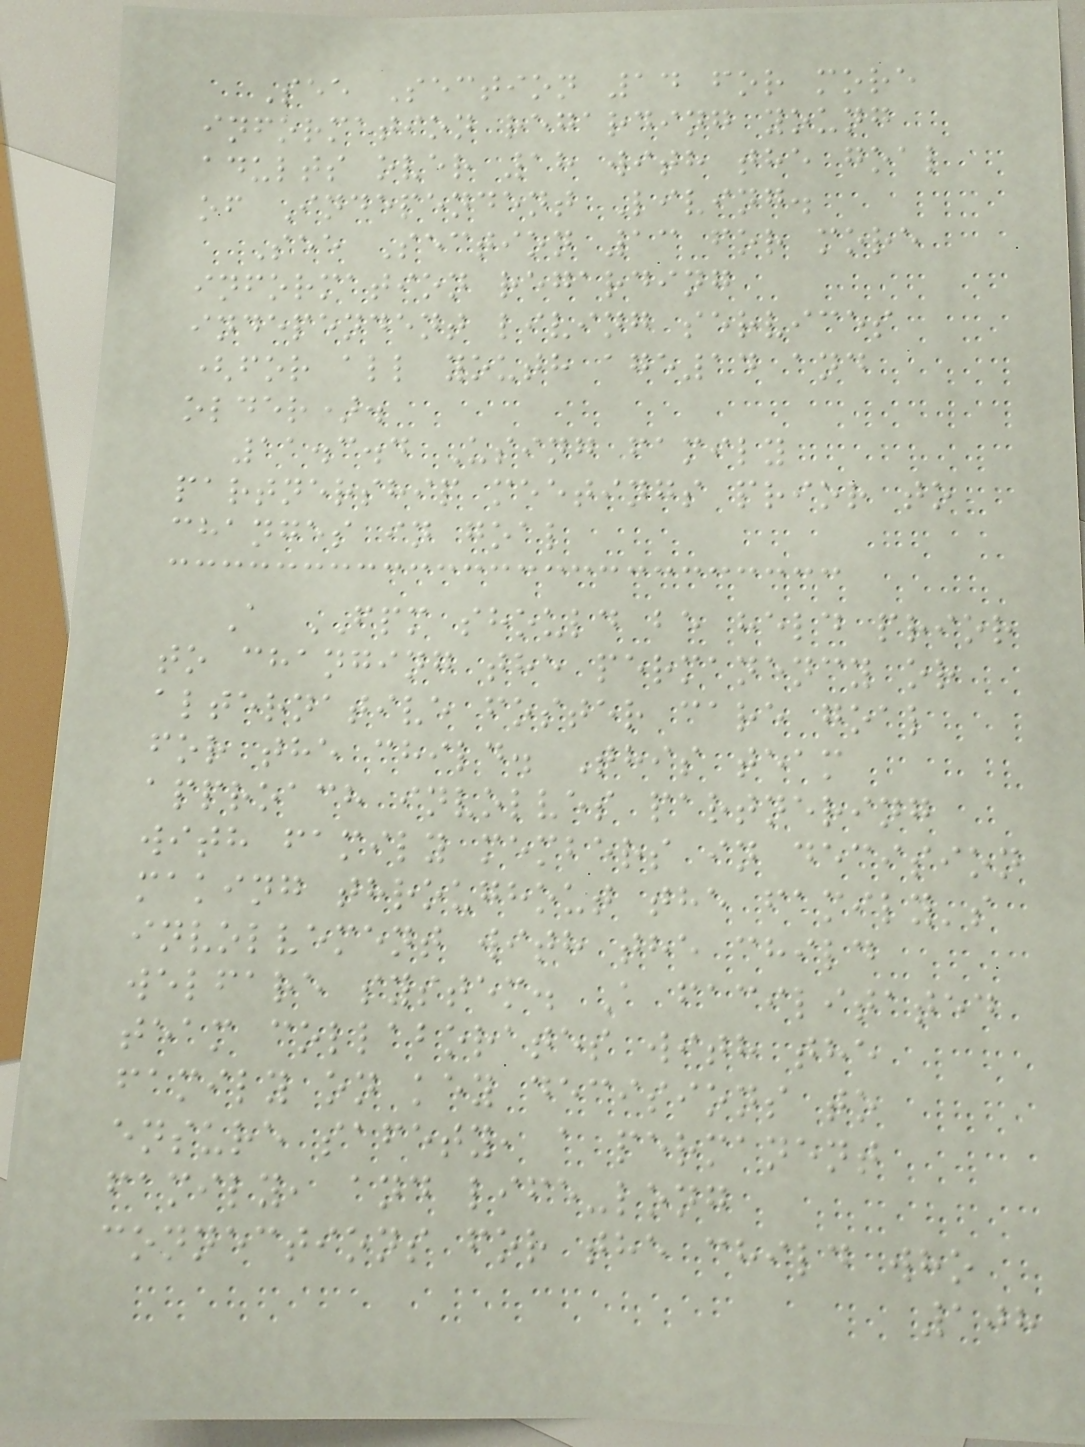See Section 14 for more
information regarding young
adults over 18 with the goal
of Independent Living.
See Section 13 for more
information regarding
independent living services
(for all youth age14 and
older).
11.3.4 Using family
partnership meetings prior to
changes in goal
A FPM should be held prior
to changing the permanency or
alternative foster care goal
for the child. This team
approach involves partnering
with family members in decision
making throughout the family's
involvement with the child
welfare system. A facilitated
team collaborates with the
family on key decisions to
ensure safety, a permanent
family, and life-long
connections for the child who
108
